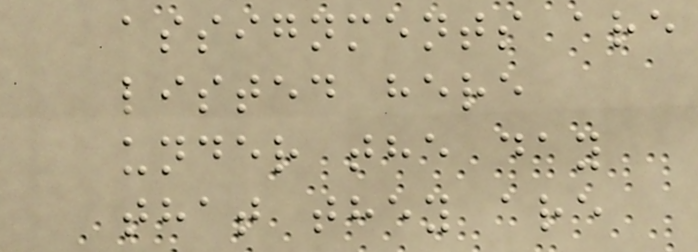assignments are
listed here
under the day
that they are
